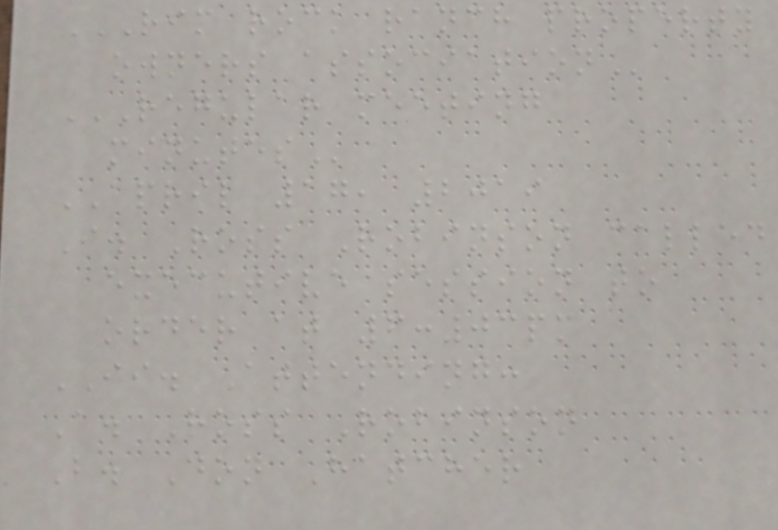RIM ROCK RANCH PROPERTY
OWNERS ASSOCIATION
REGULAR MEETING
MINUTES
APRIL 17, 2019
I. Ross Robinson called
executive session to
order at 6:03pm
II. Attending:
A. Ross Robinson
B. Don Hatcher
